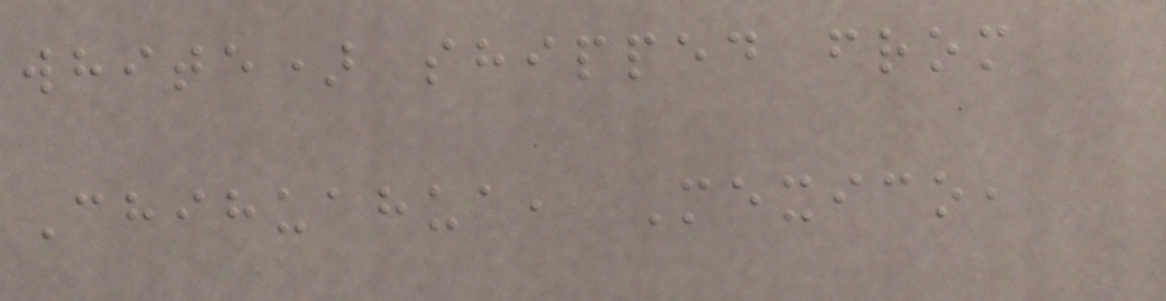white) shipped from
Chihuahua, Mexico,
